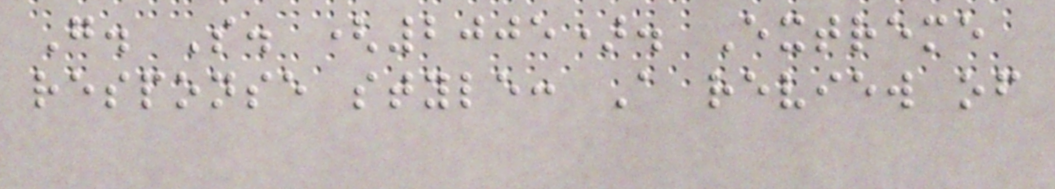G. S. (2005). Extreme
response style: A review of
